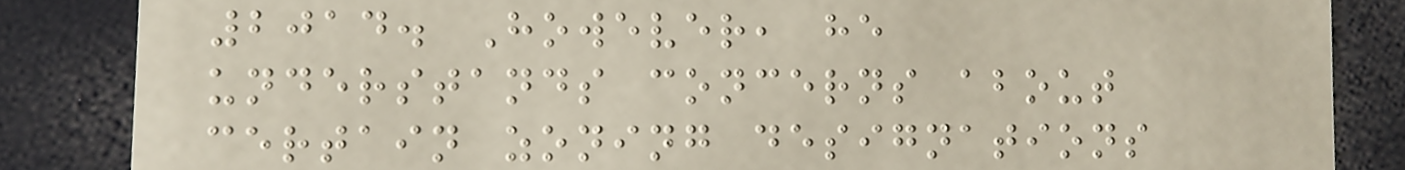2014. However, he
understands concerns about
certain zoning designations
